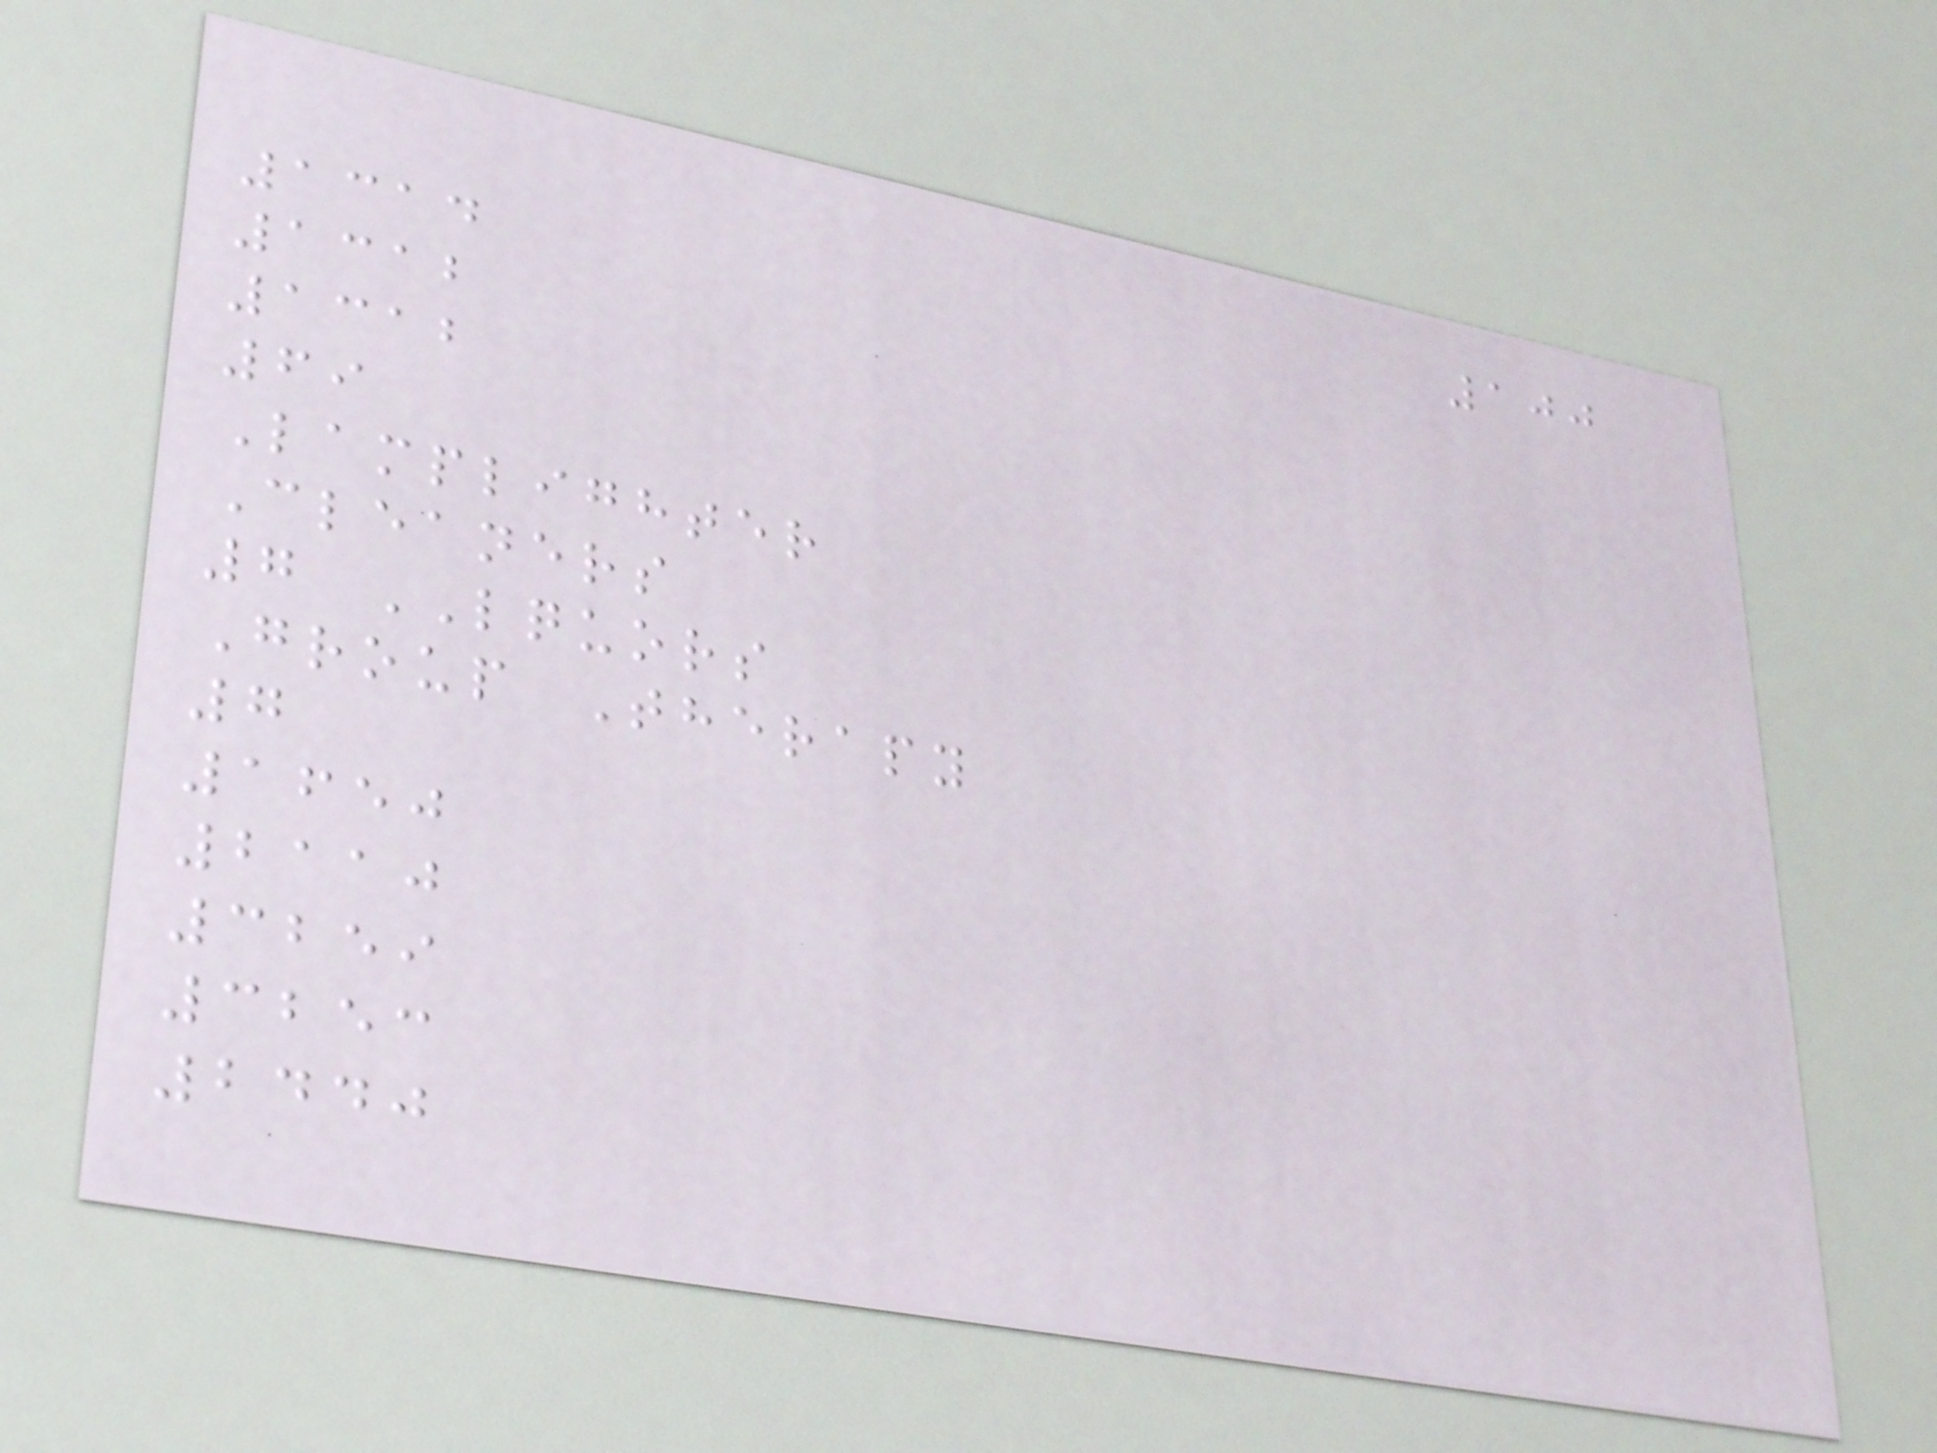100
1314
1312
1312
69
Lamplighter
Cleaners
7 LQUORS
Group Therapy
7
1650
2110
3259
3253
2440
